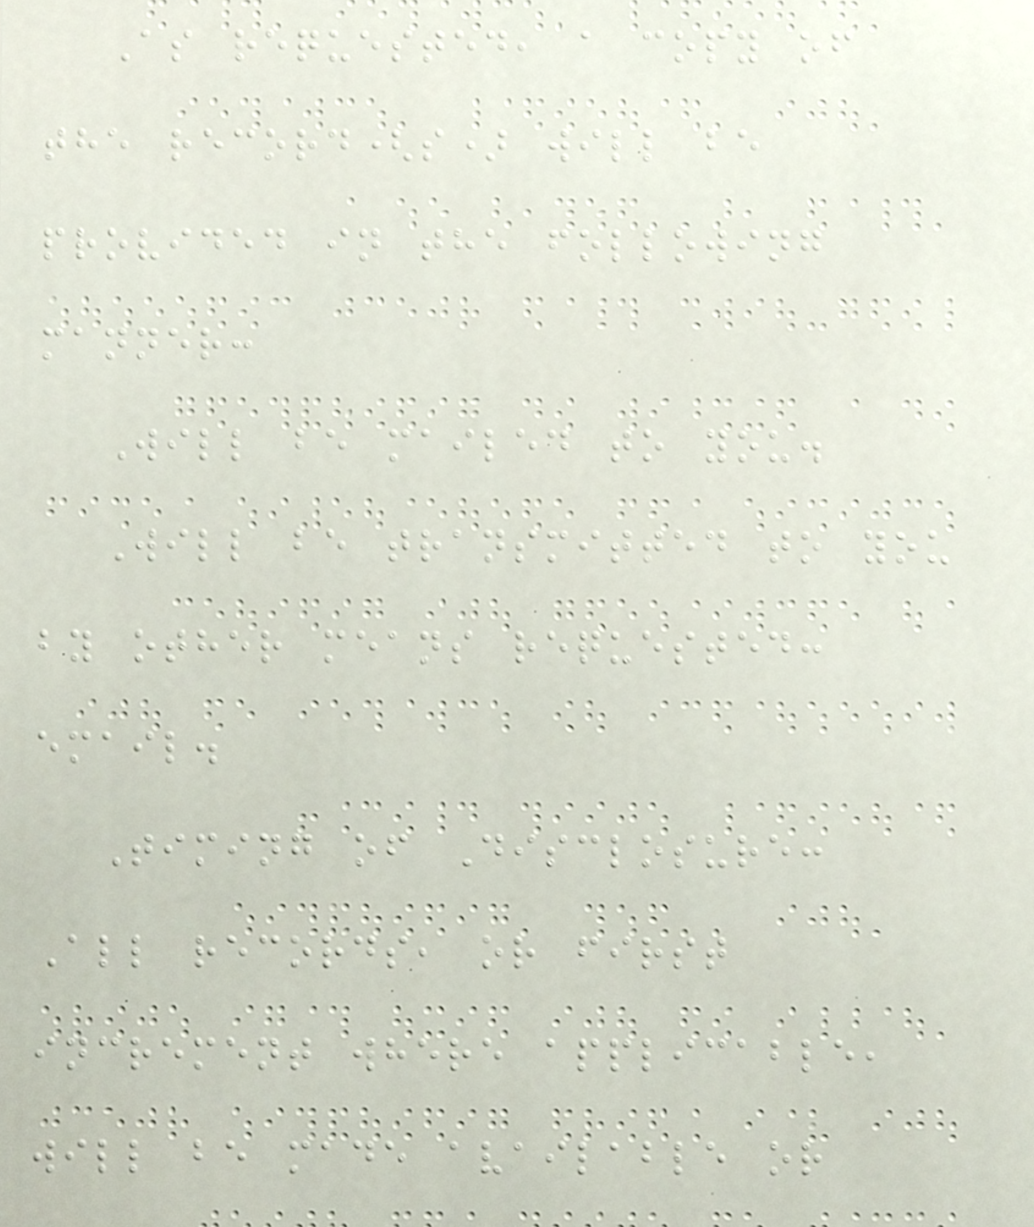As requested, a copy of
the record(s) will be
provided in the following
manner:
Will be mailed to you.
Will be transmitted to you
by other means requested:
email.
Timing of Disclosure:
All records, or first
increment where applicable,
will be made available or
